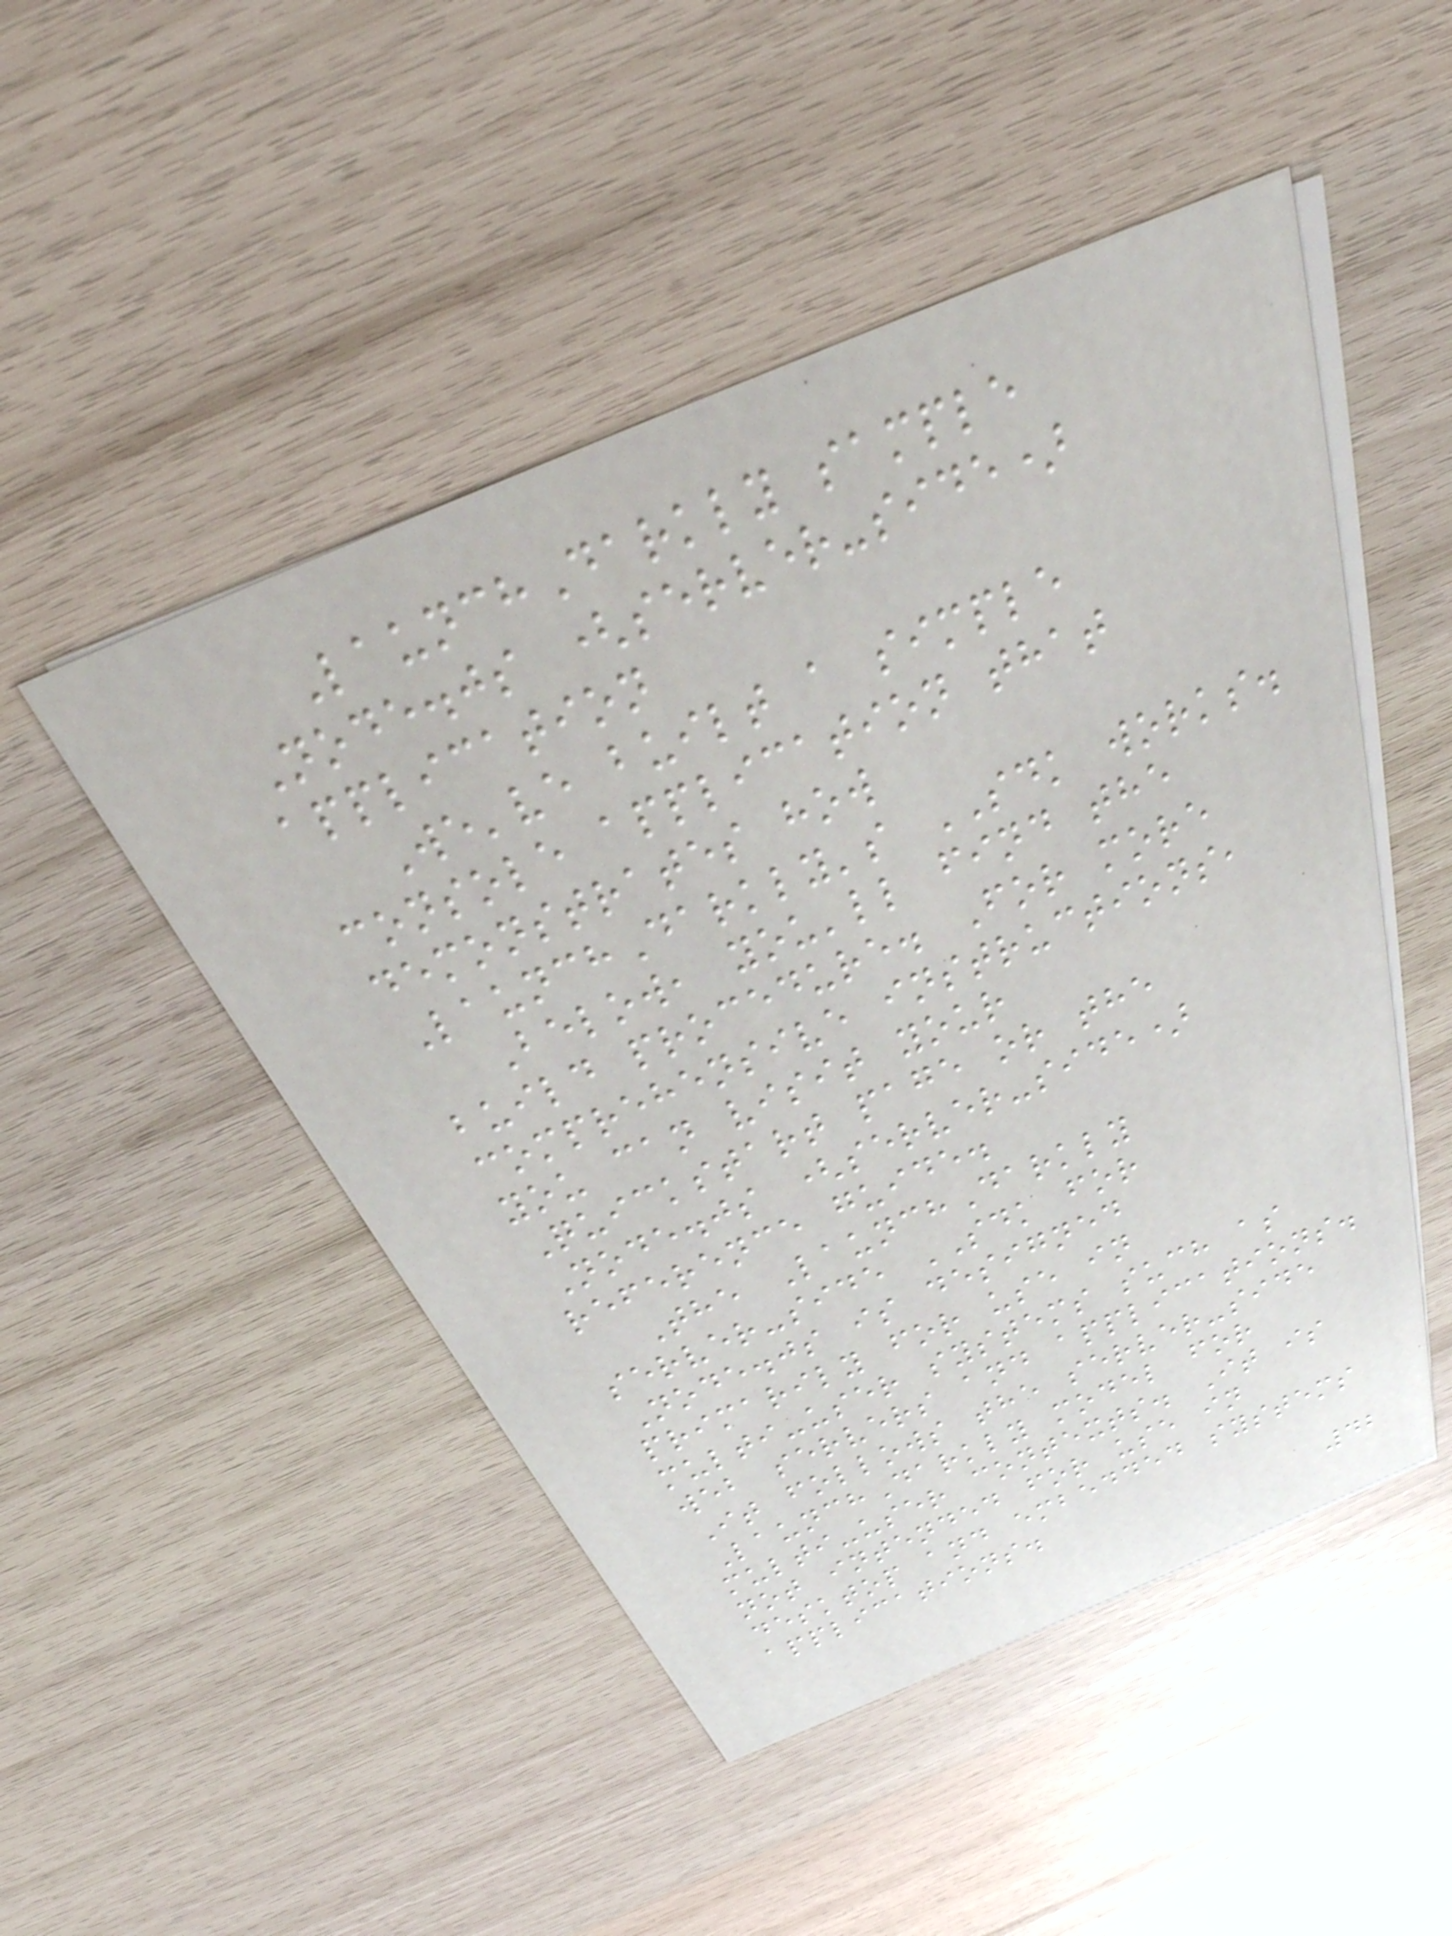LaunchDarkly sample
Node.js (server-side)
application
We've built a simple
console application that
demonstrates how
LaunchDarkly's SDK works.
Below, you'll find the
build procedure. For more
comprehensive instructions,
you can visit your
Quickstart page or the
Node.js (server-side)
reference guide.
The LaunchDarkly
server-side SDK for
Node.js is designed
primarily for use in
multi-user systems such as
web servers and applications.
It follows the server-side
LaunchDarkly model for
multi-user contexts. It is
not intended for use in
desktop and embedded systems
applications.
42
